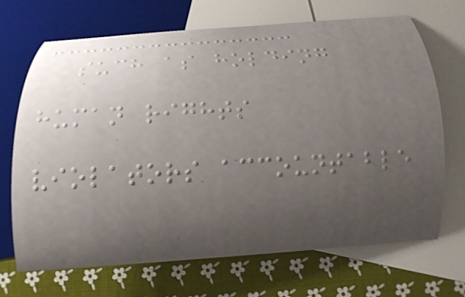such as holding
human rights
violators accountable
